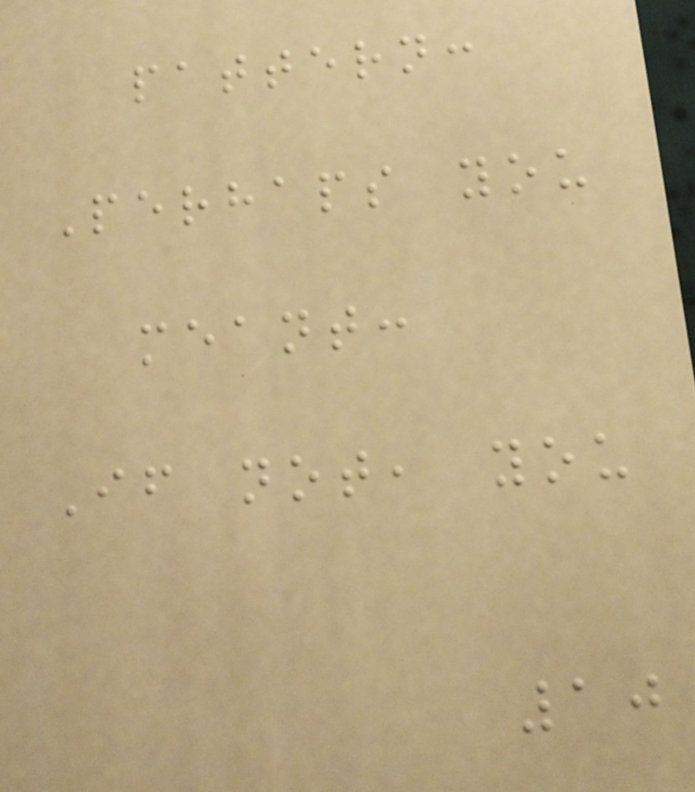pattern:
Perhaps you
meant:
If not, you
10
